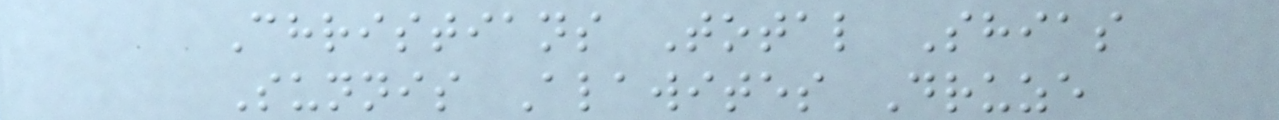Christians Total Shias
Sunnis Alawites Druze
